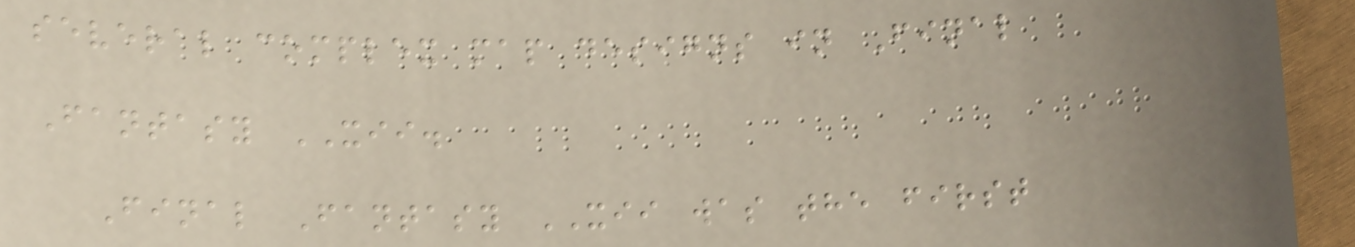several complex map designs in Final
Fantasy XII.
Final Fantasy XII was the first
